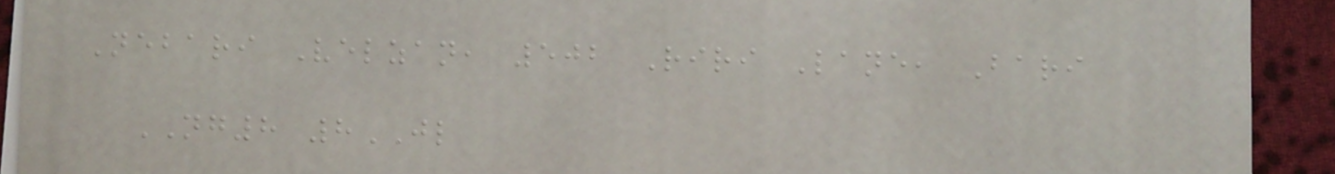Nebari Velzan, 502 Riri Lane, Bari
NG8 8JL
